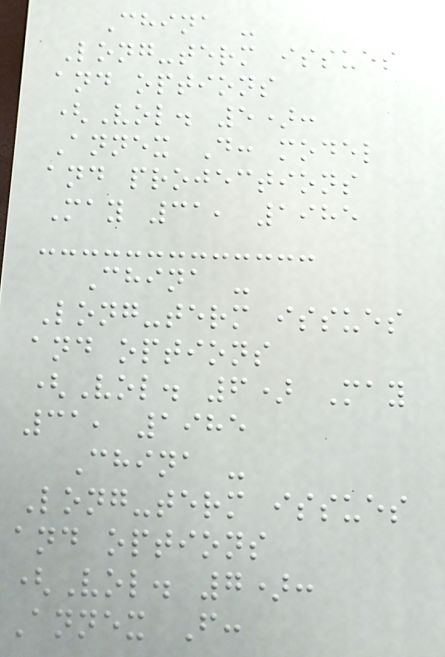China -
Long-term issues
and options
(Vol. 5):
Annex D: model
and projections
May 31, 1985
China -
Long-term issues
and options
(Vol. 6) May
31, 1985
China -
Long-term issues
and options
(Vol. 7):
Annex F:
